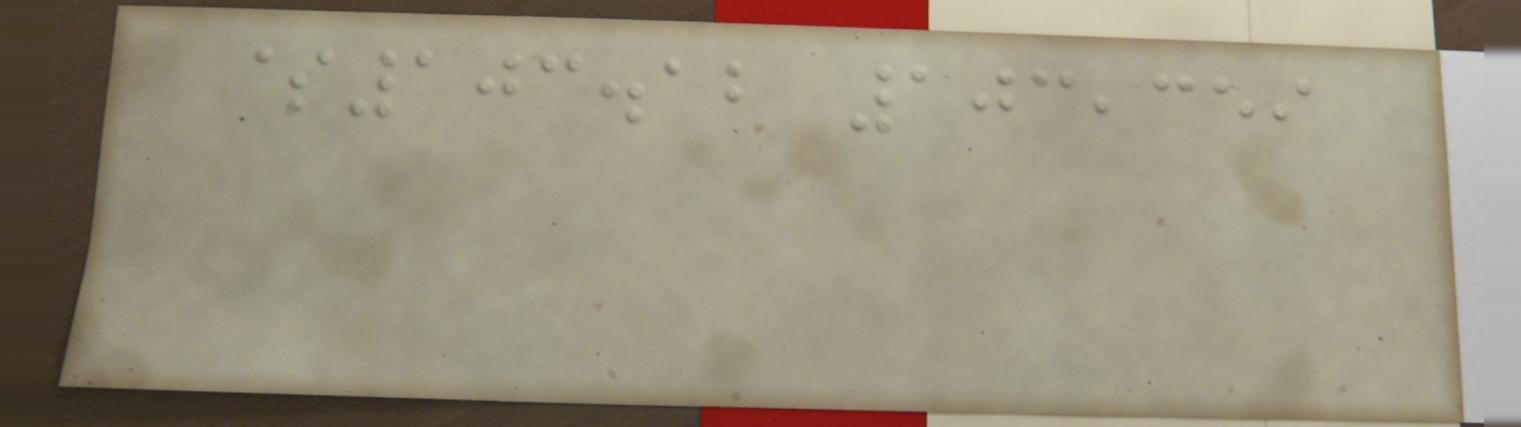$103.12 103,359
